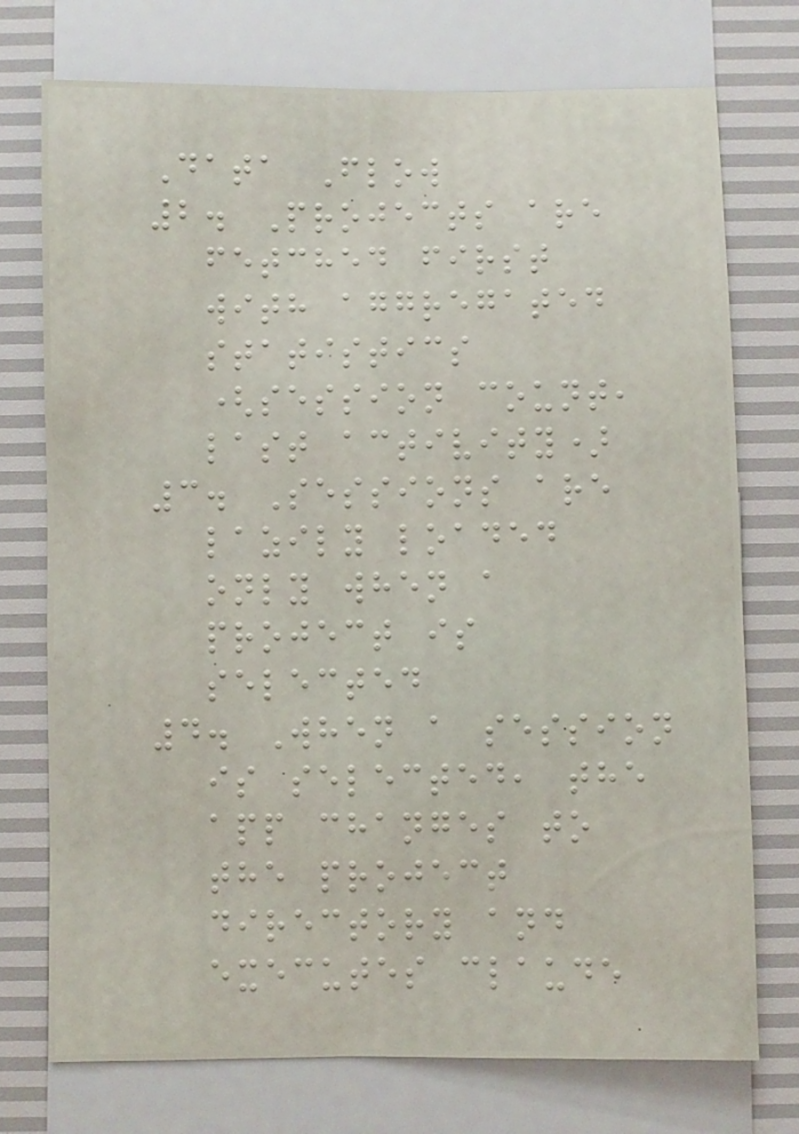Data Flow
2. Projects are
fetched first
with aggregated
statistics
(session count,
last activity)
3. Sessions are
lazily loaded
only when a
project is
selected
4. When a session
is selected, the
app changes to
the project
directory and
executes claude
